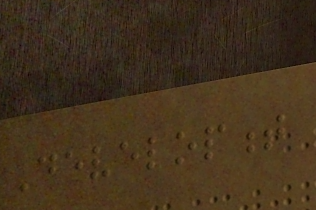Development
